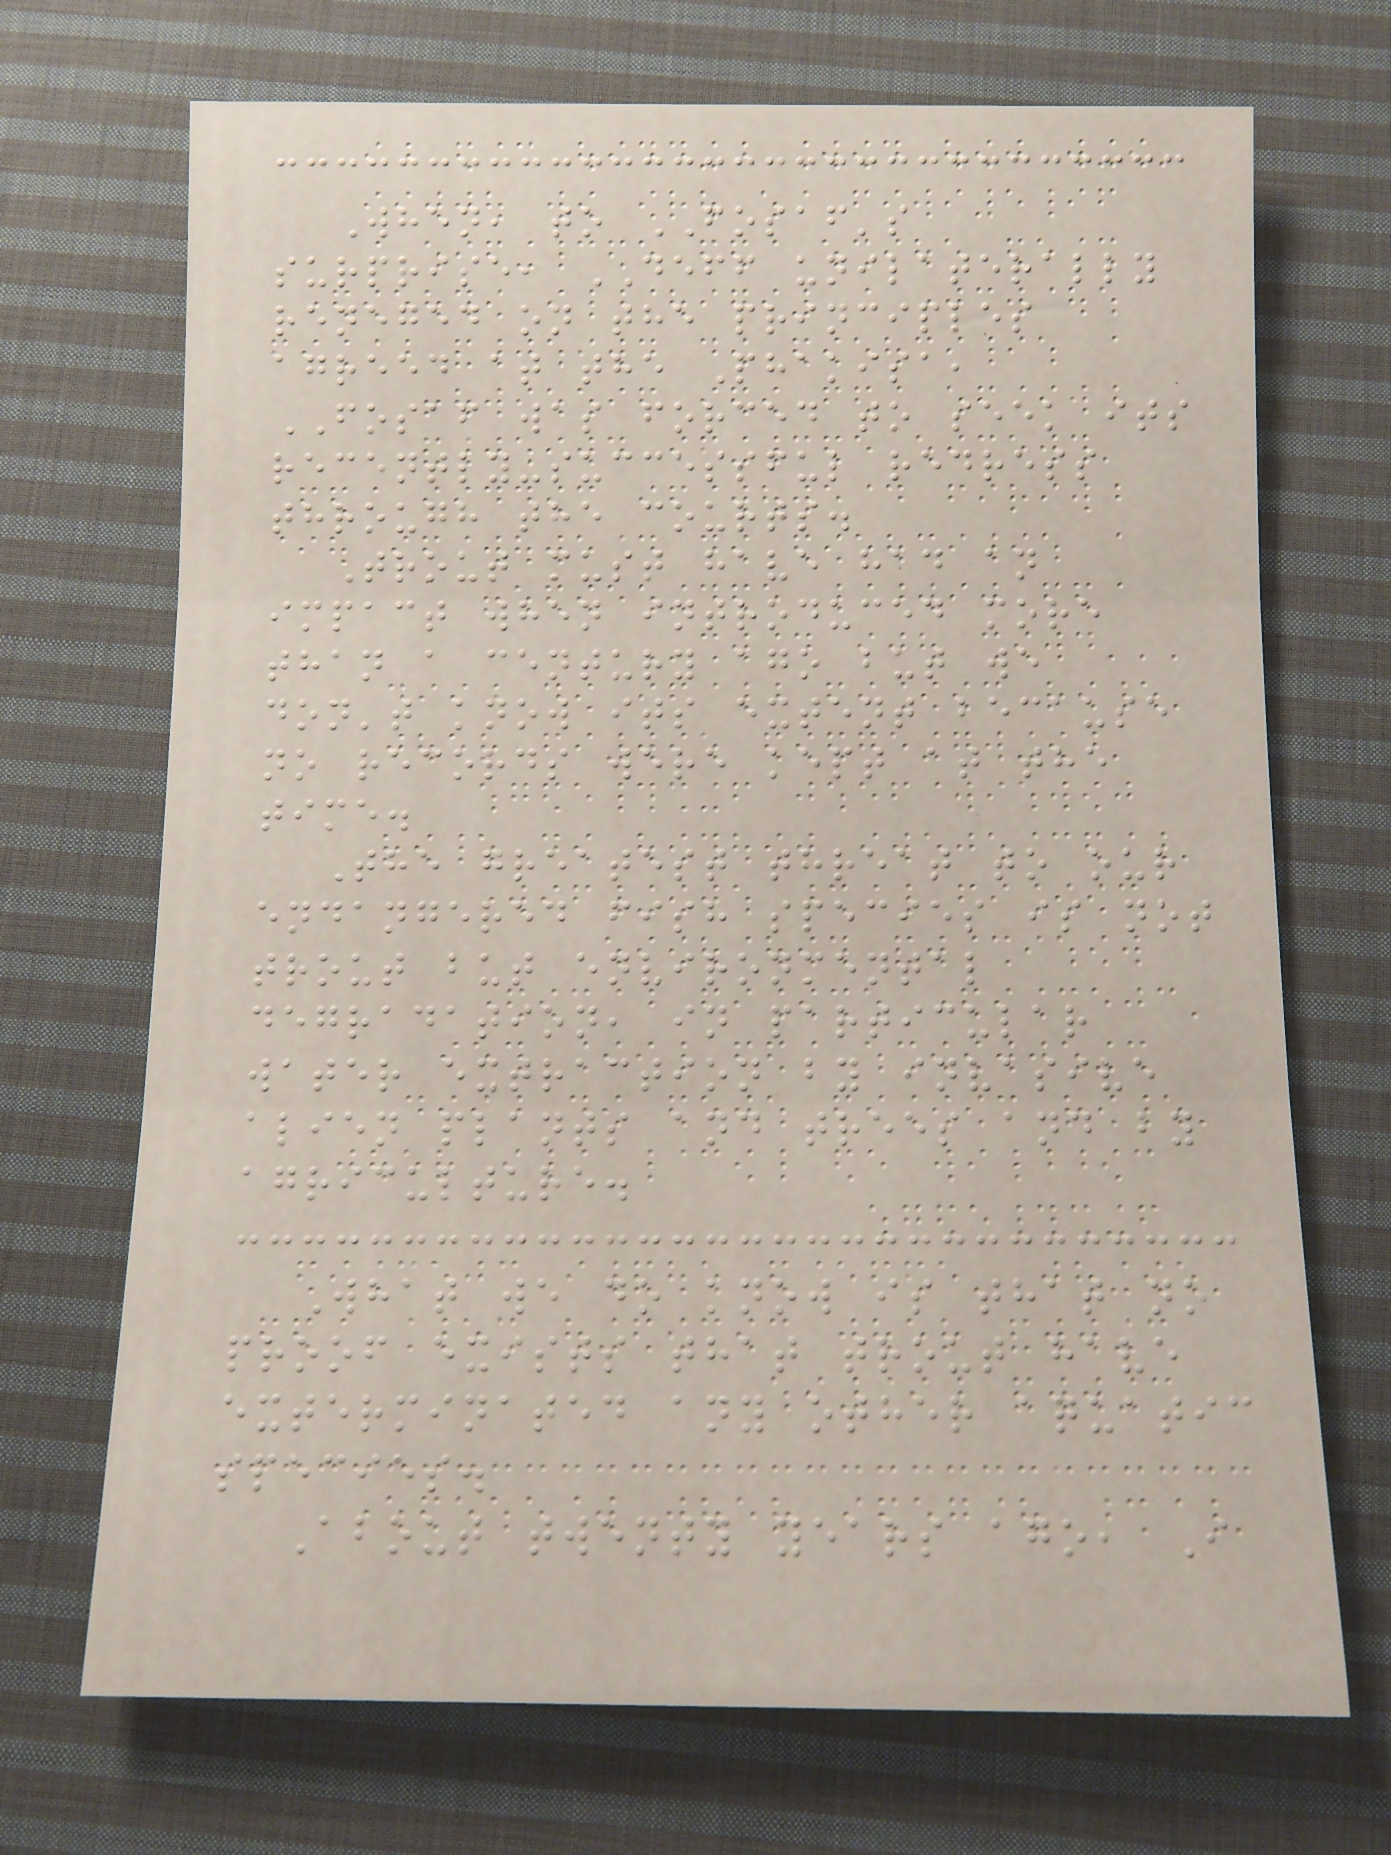When, to FOSAF's
surprise, DEFF unilaterally
reneged on the principles
agreed at the Phakisa,
FOSAF was forced to seek its
recently-successful redress
through the courts.
Trout must have had an
impact when introduced more
than a century ago but we
don't know its extent because
no records were kept at the
time.
The greatest threat to our
endangered fish species is not
trout but environmental
degradation, in particular
water extraction by invasive
alien plants and trees and by
agriculture.
What we do know is that no
proof exists that trout have
exterminated any other aquatic
species.
About twenty years ago, I
